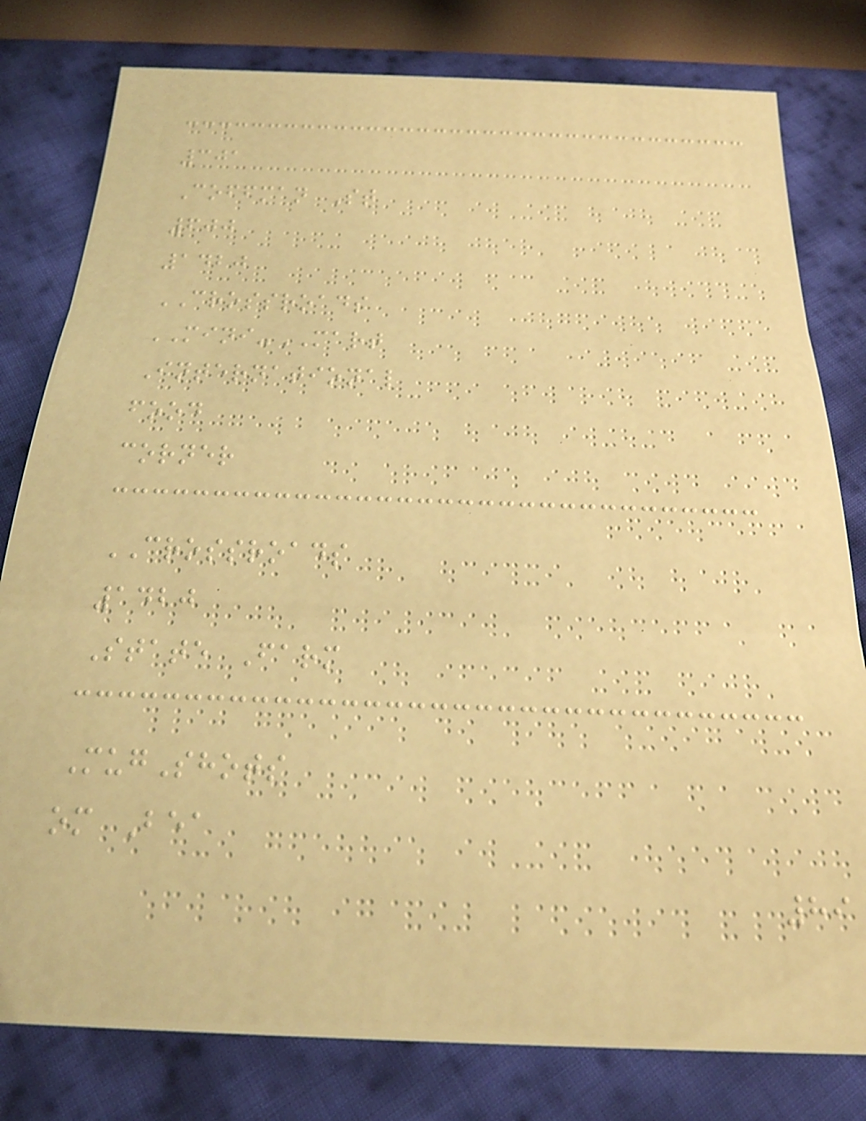301
Coffman St
600
1420
CROSSROADS
MINI-MART
International
food
corner
CROSSROADS
1420
State Farm
MugShots
om Bea
89
